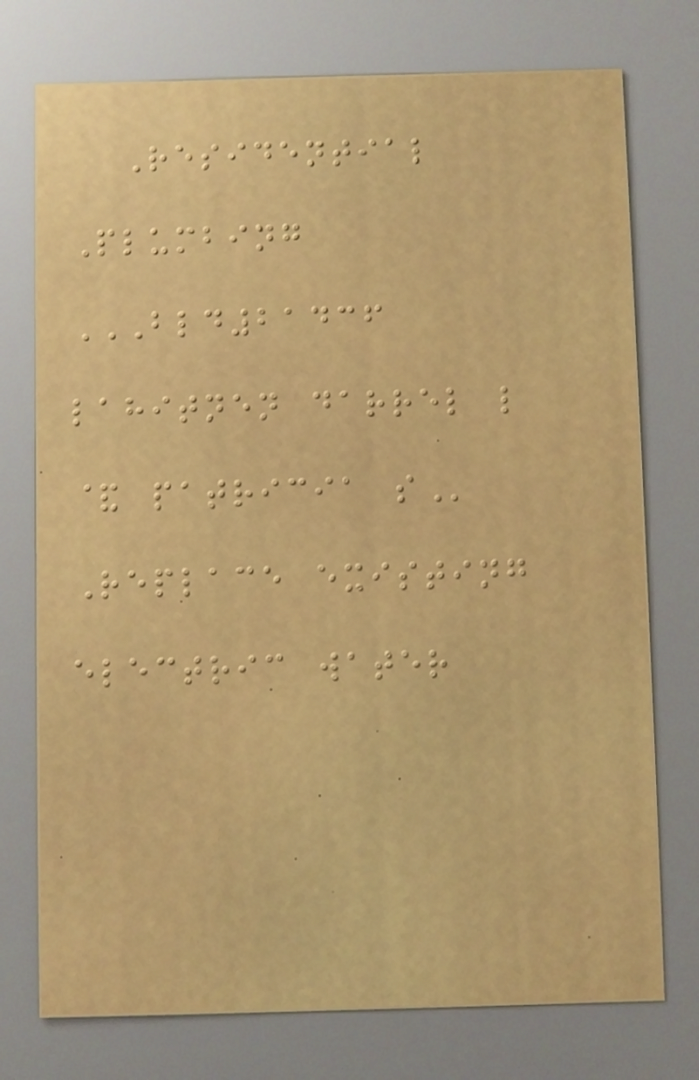Residential
Plumbing
BLD21436
LAHITNEN DARREL L
& PATRICIA S
Replace existing
electric water
